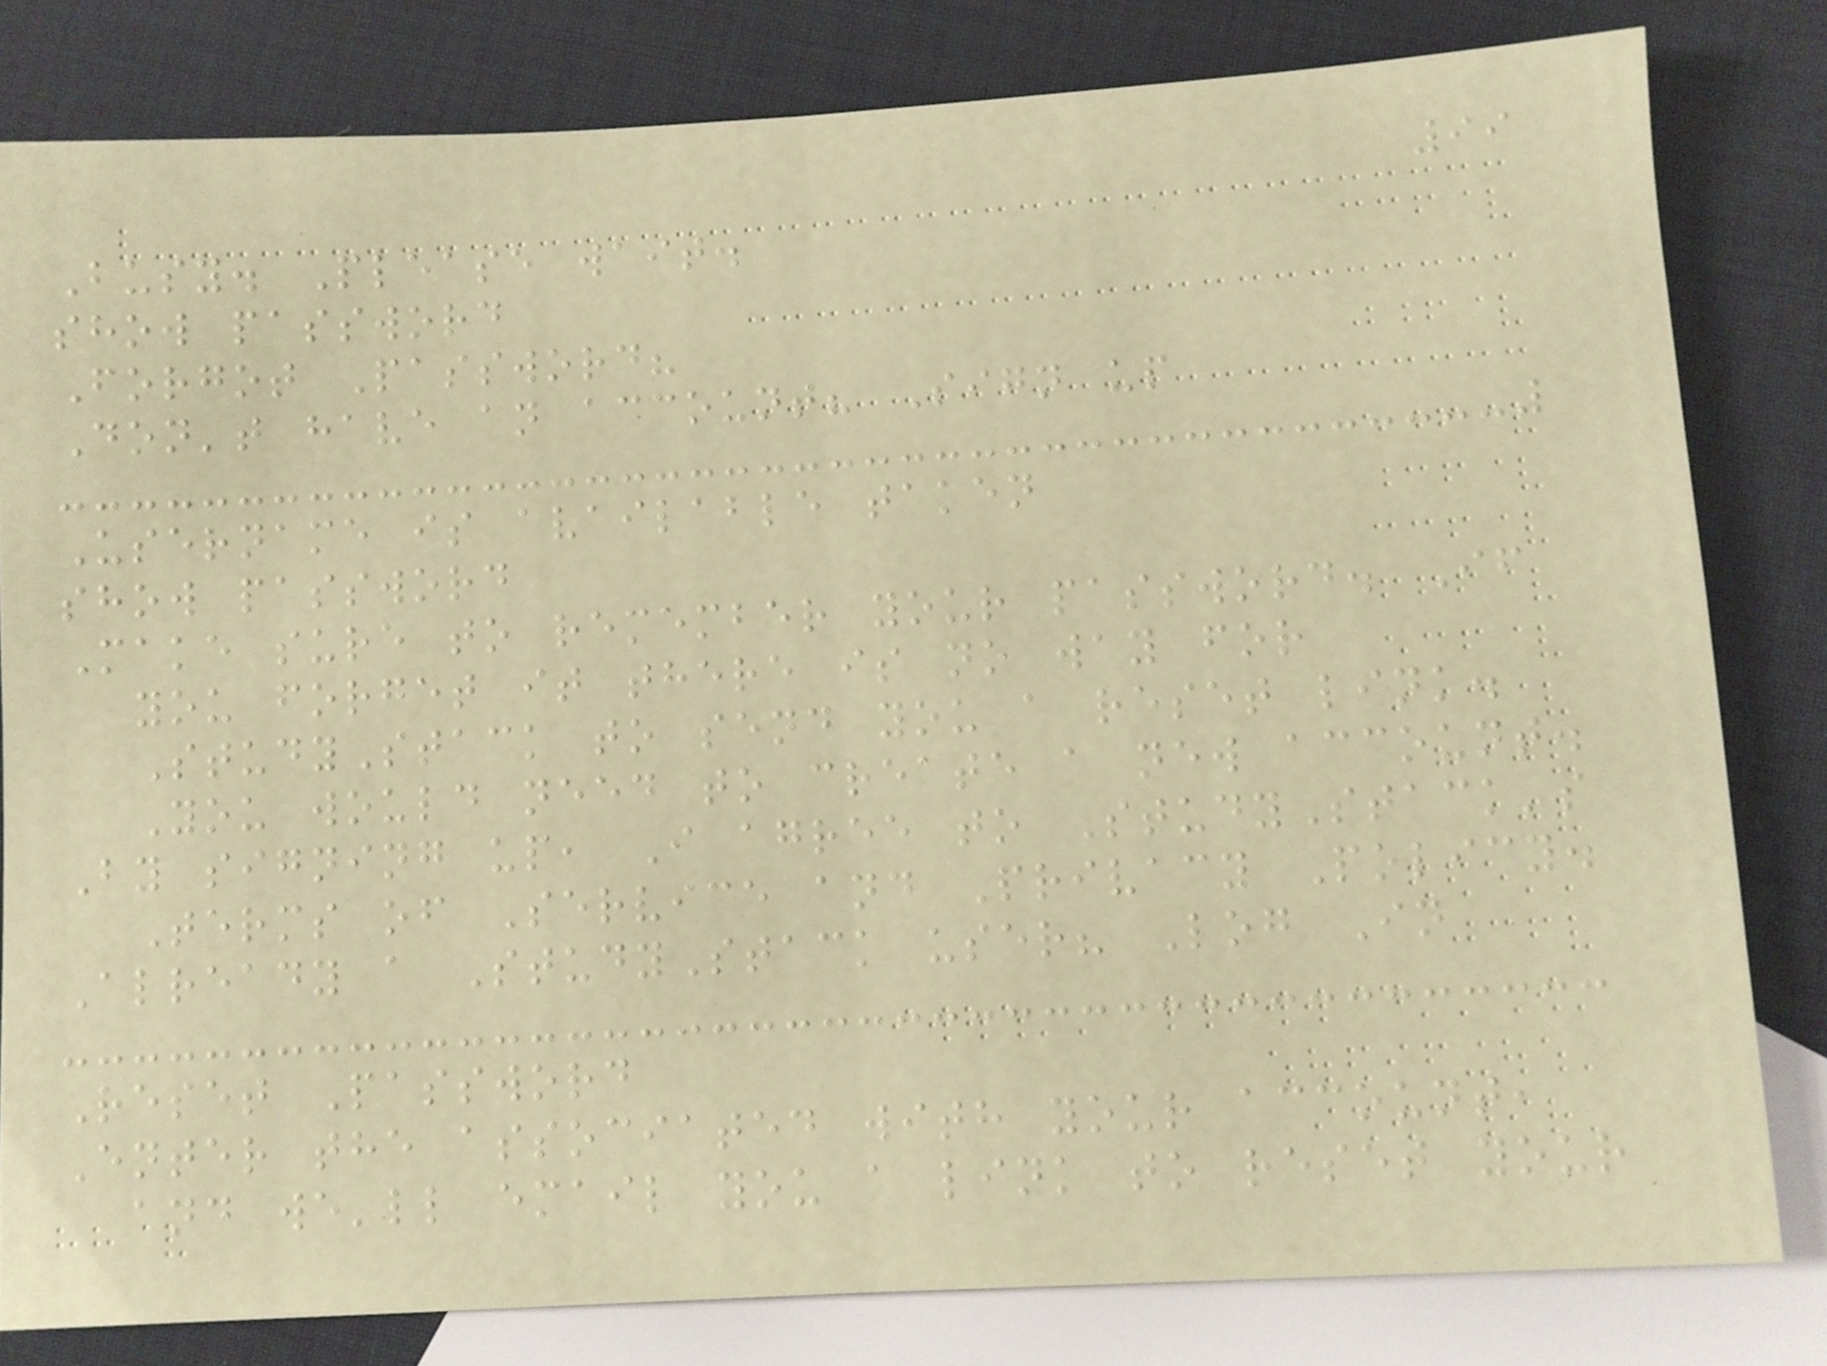99
Busy. Please wait.
show password
Forgot Password?
Don't have an account? Sign up
Username is available taken
show password
Make sure to remember your password. If
you forget it there is no way for
StudyStack to send you a reset link.
You would need to create a new account.
By signing up, I agree to StudyStack's
Terms of Service and Privacy Policy.
Already a StudyStack user? Log In
Reset Password
Enter the associated with your account,
and we'll email you a link to reset your
